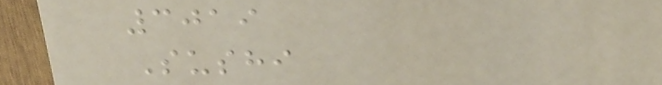3019
Sushi
